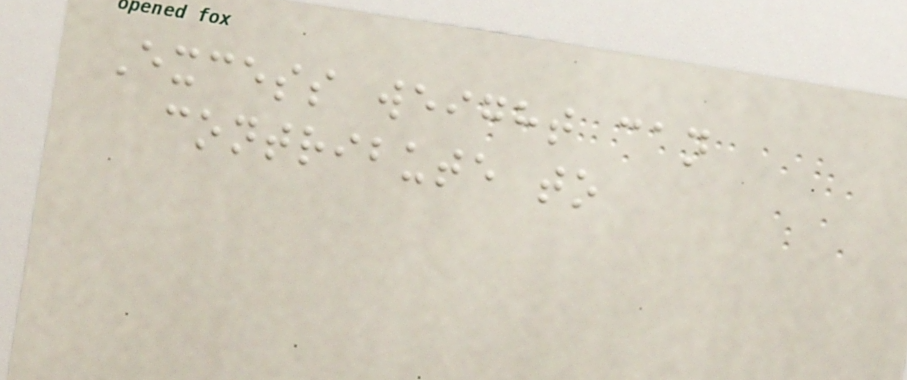Excess weight can
contribute to
